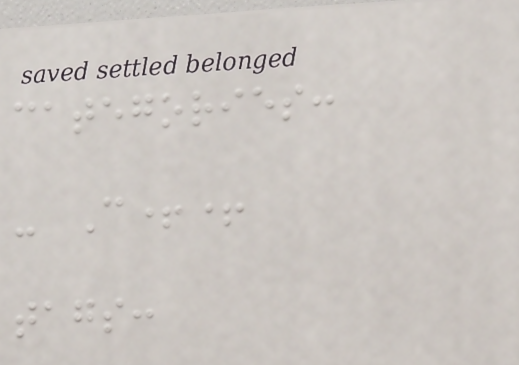categories:
- C++
tags:
